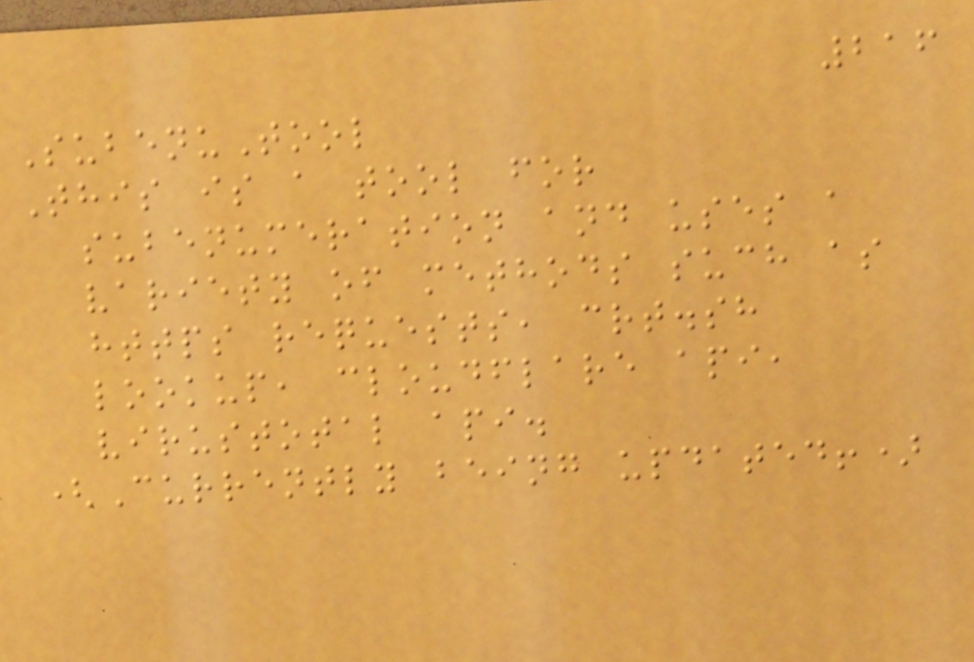216
SubenuTool
This is a tool for
subenumeration and uses a
variety of methods such as
https requests, crt.sh
lookup, cloudflare api,
virustotal api.
(Currently being updated!)
